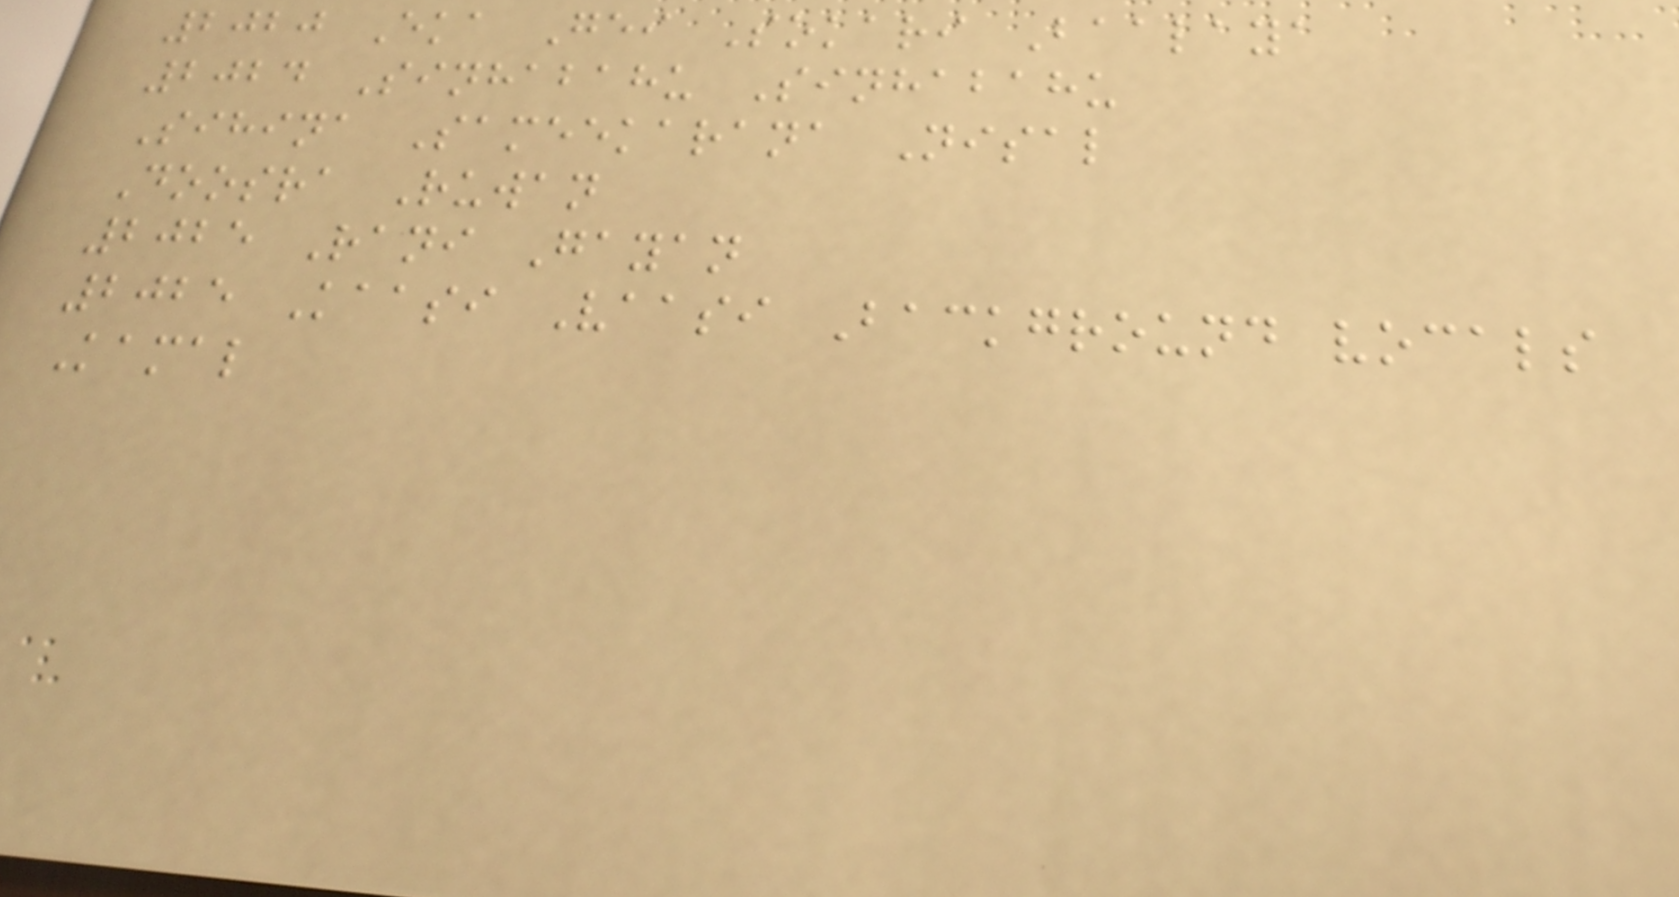2020 Eka Gei Sokari Baalaya
2024 Sinhabahu Sinhabahu
Sihina Sameekarana Nisal
Doosra Ruwan
2025 Rani Gayan
2025 Kaasi Vaasi Background vocals
Kamal
